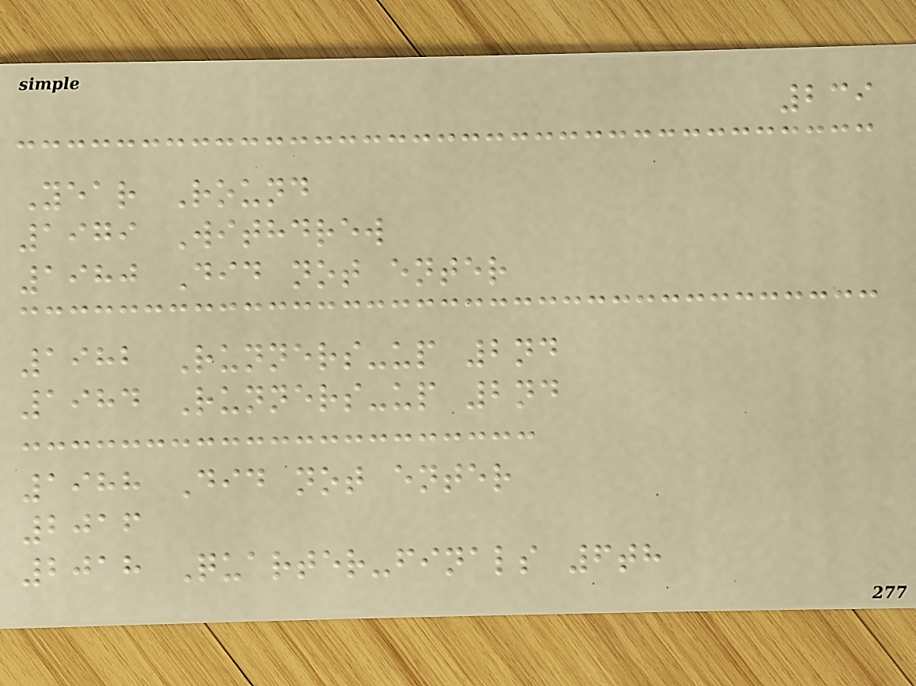239
Year Round
1979 Withdrew
1980 Did not enter
1982 Runners-up 2nd
1984 Runners-up 2nd
1988 Did not enter
2016
2018 Quarter-finals 6th
